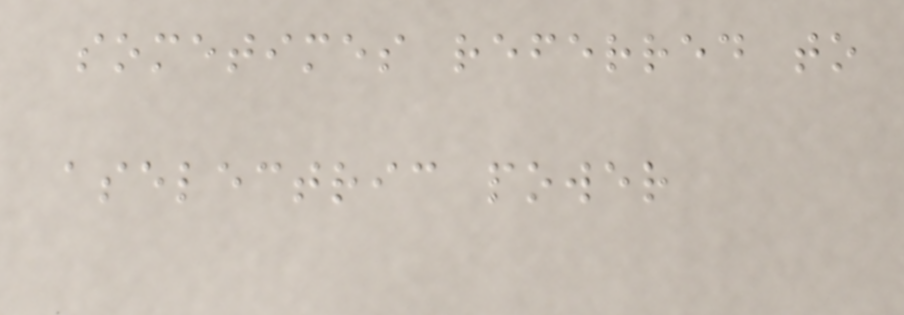sometimes referred to
aselectric power
